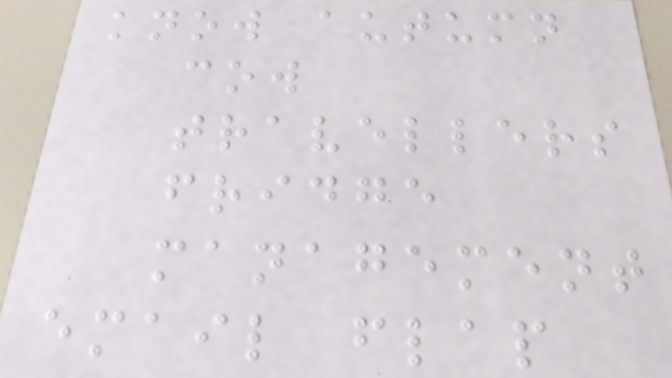know autumn
cow
travellers
fridge
management
email flap
